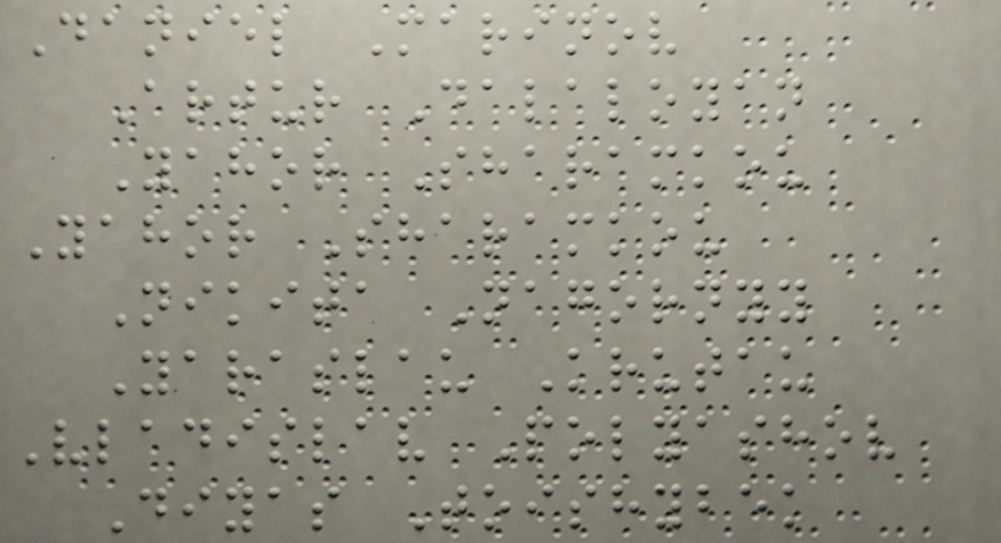Daniel Marinov
Artur Dalaloyan
Yahor Sharamkou
Yahor Sharamkou
Nikita Nagornyy
Yaraslau Krutau
Vladislav Polyashov
Diyas Toishybek
